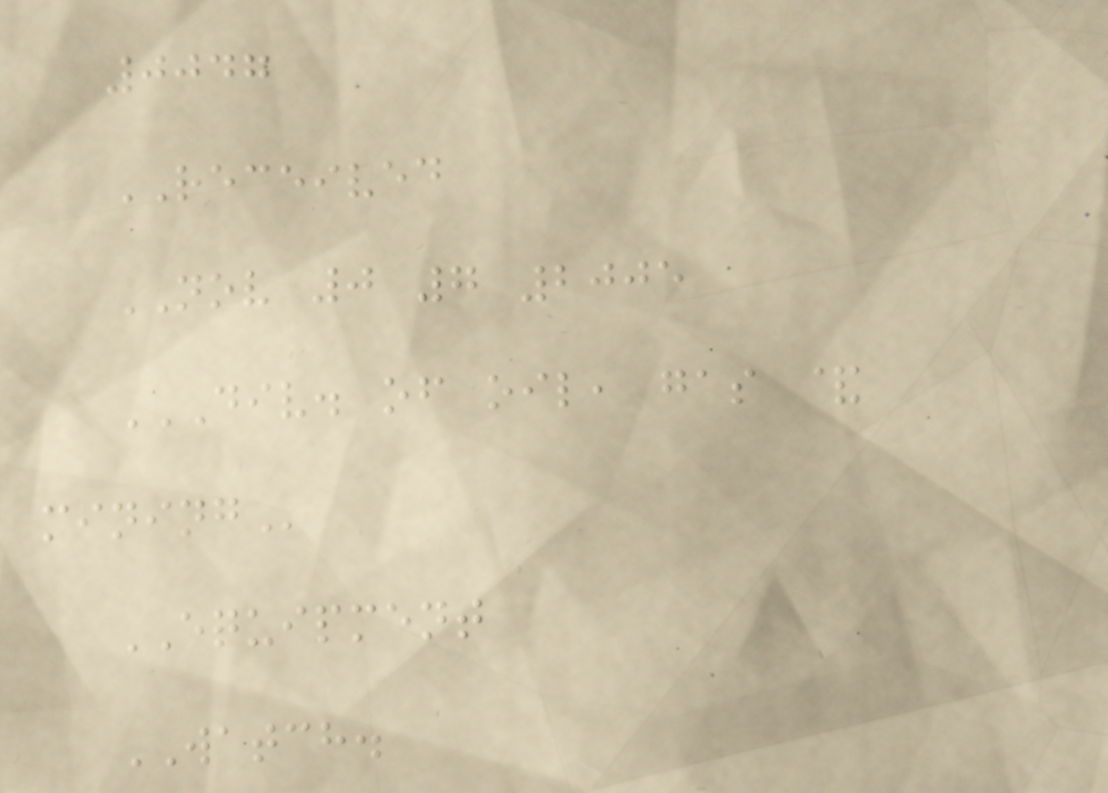0047
RECEIVED
NOV 0 7 2005
DIV. OF OIL, GAS &
MINING
EQUIPMENT
WATCH.
